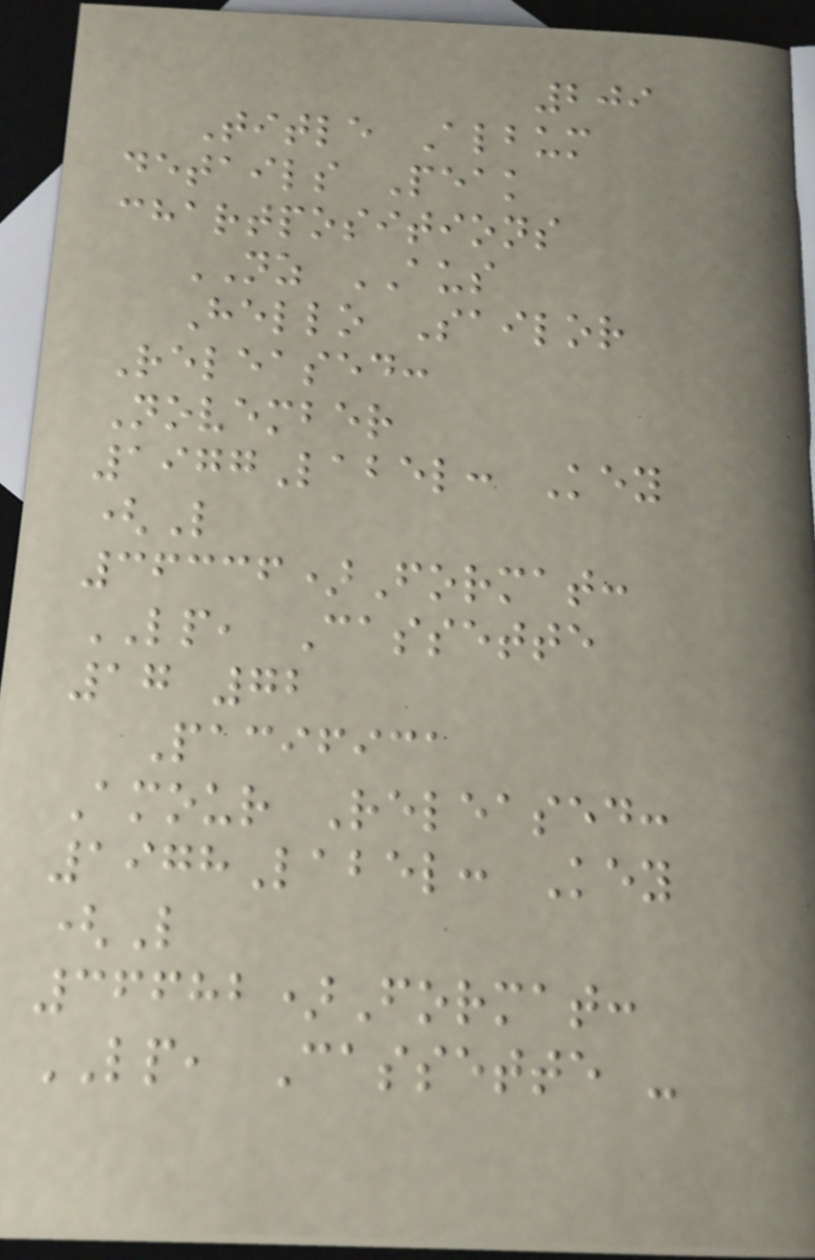209
Title Album
details Peak
chartpositions
NZ AUS
Hello Sailor
Released:
November
1977Label: Key
(L
36336)Format:
LP, Cassette
17 72
Pacifica
Amour Released:
1978Label: Key
(L
36682)Format:
LP, Cassette -
